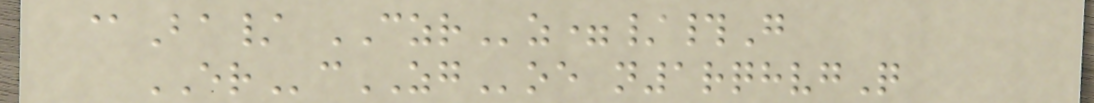@Ba/ CZRz=/#G
ERcZGoe n1rqhvgQ
